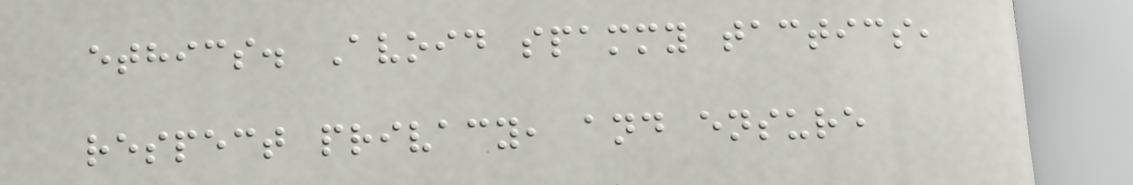ethics. Avoid spammy tactics,
respect privacy, and ensure
